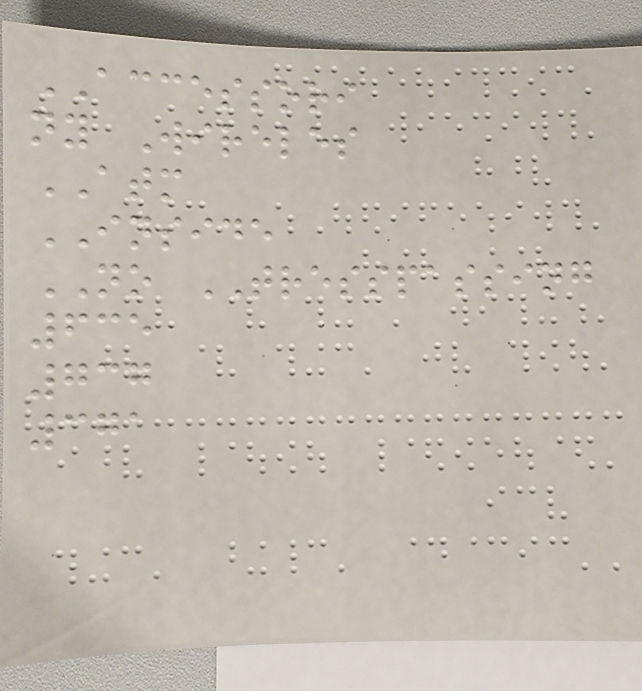ACCESSORI
ny Wireles
ATM
INSIDE
NO TRESSPASSING
635
737
371
